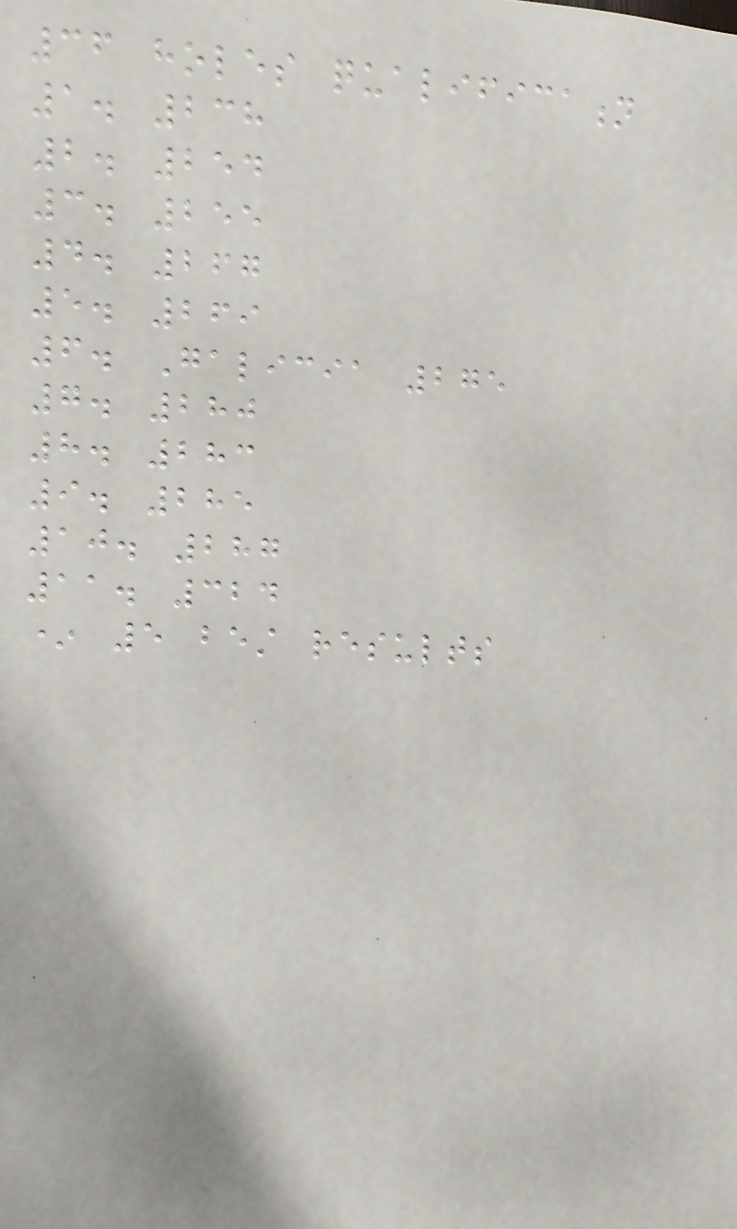36 holes qualification
1. 238
2. 254
3. 255
4. 267
5. 269
6. Galicia 275
7. 280
8. 283
9. 285
10. 287
11. 324
* 5 best results
